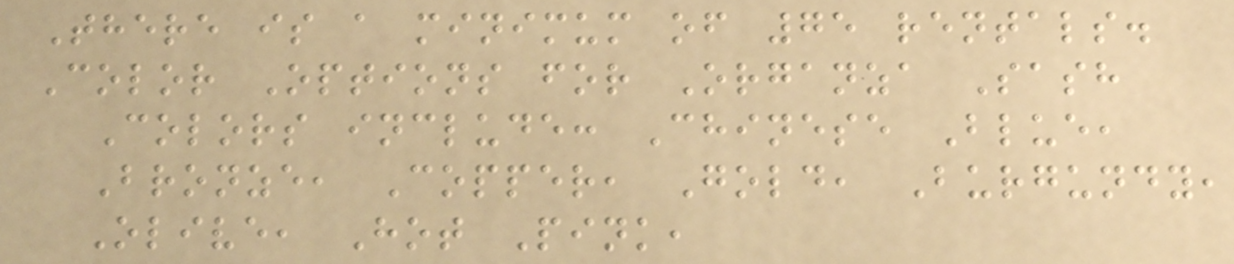There is a minimum of 75 rentals.
Color Options for Organza Sash
Colors include: Chinese Blue,
Bronze, Copper, Gold, Burgundy,
Olive, Hot Pink,
